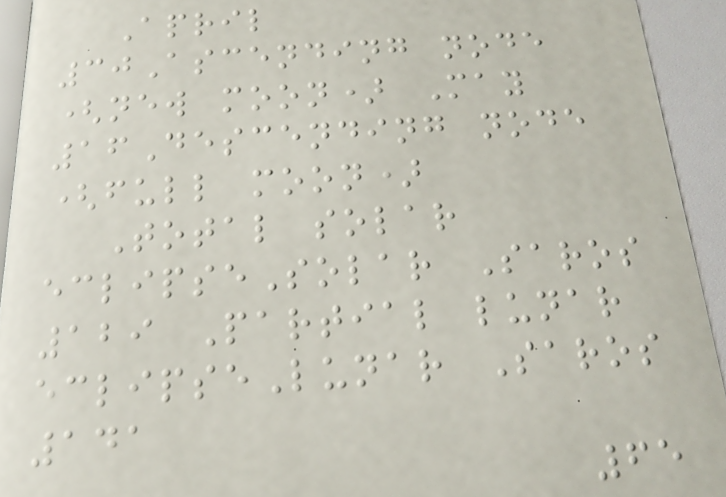April
30Ascending node
(new moon) May
16Descending node
(full moon)
Total solar
eclipseSolar Saros
129 Partial lunar
eclipseLunar Saros
141
65
